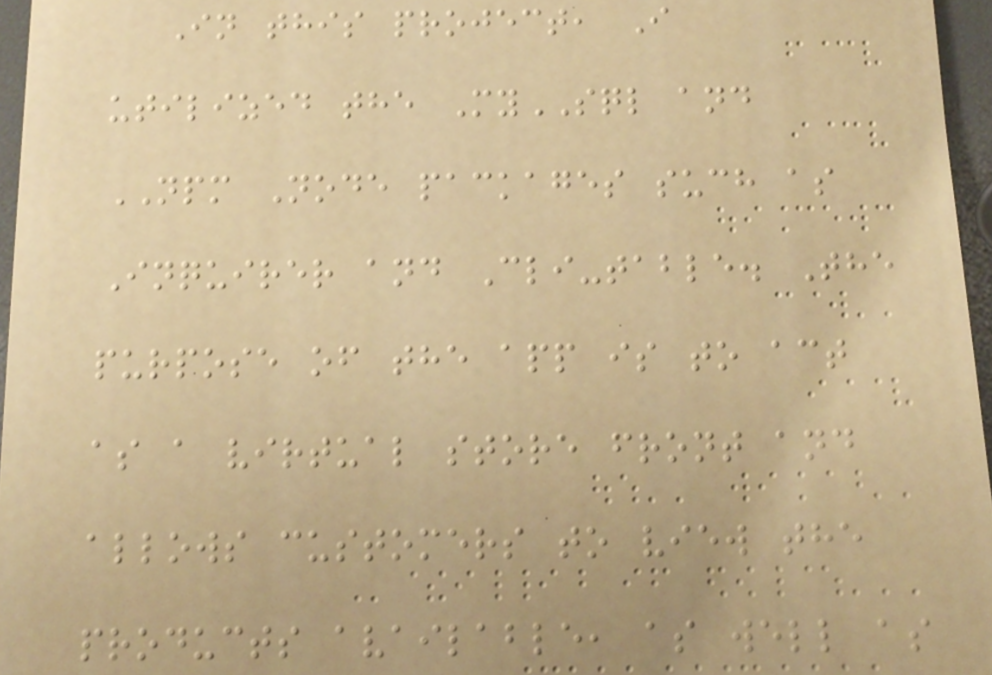In this project, I
utilized the MySQL and
NPM Node packages such as
Inquirer and Cli-table. The
purpose of the app is to act
as a virtual store front and
allows customers to view the
products available, as well as
